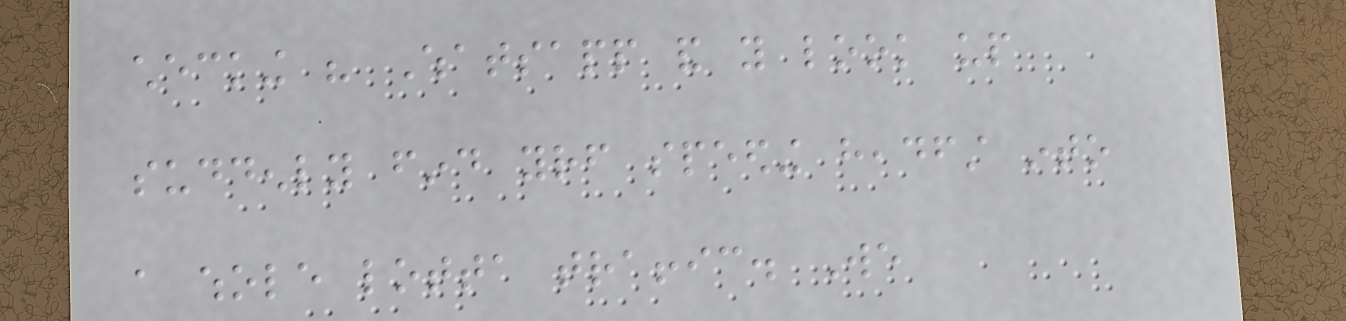checking his Whatsapp and you look up
suddenly find yourself speeding headfirst into
a whole lotta traffic. We
